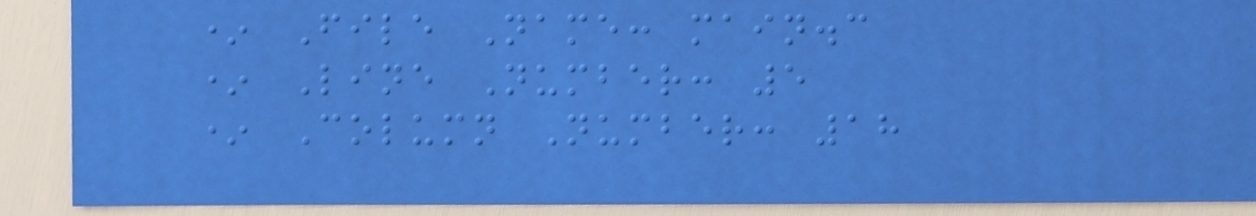* File Name: main.c
* Line Number: 5
* Column Number: 18
